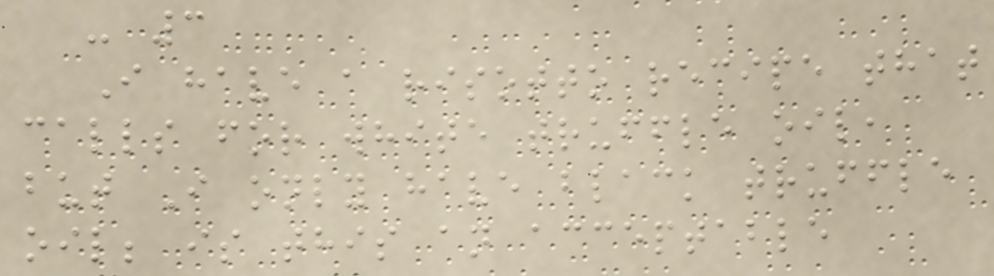- 3
I have a risotto recipe that
calls for white truffle oil,
but I only have black truffle
oil; is this an acceptable
